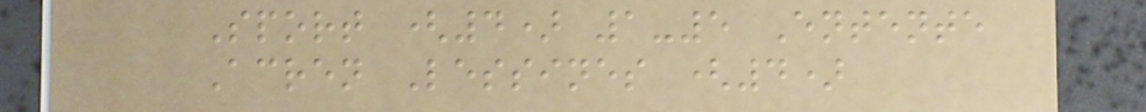Sport (4) 1-5 Entente
Acren Lessines (4)
